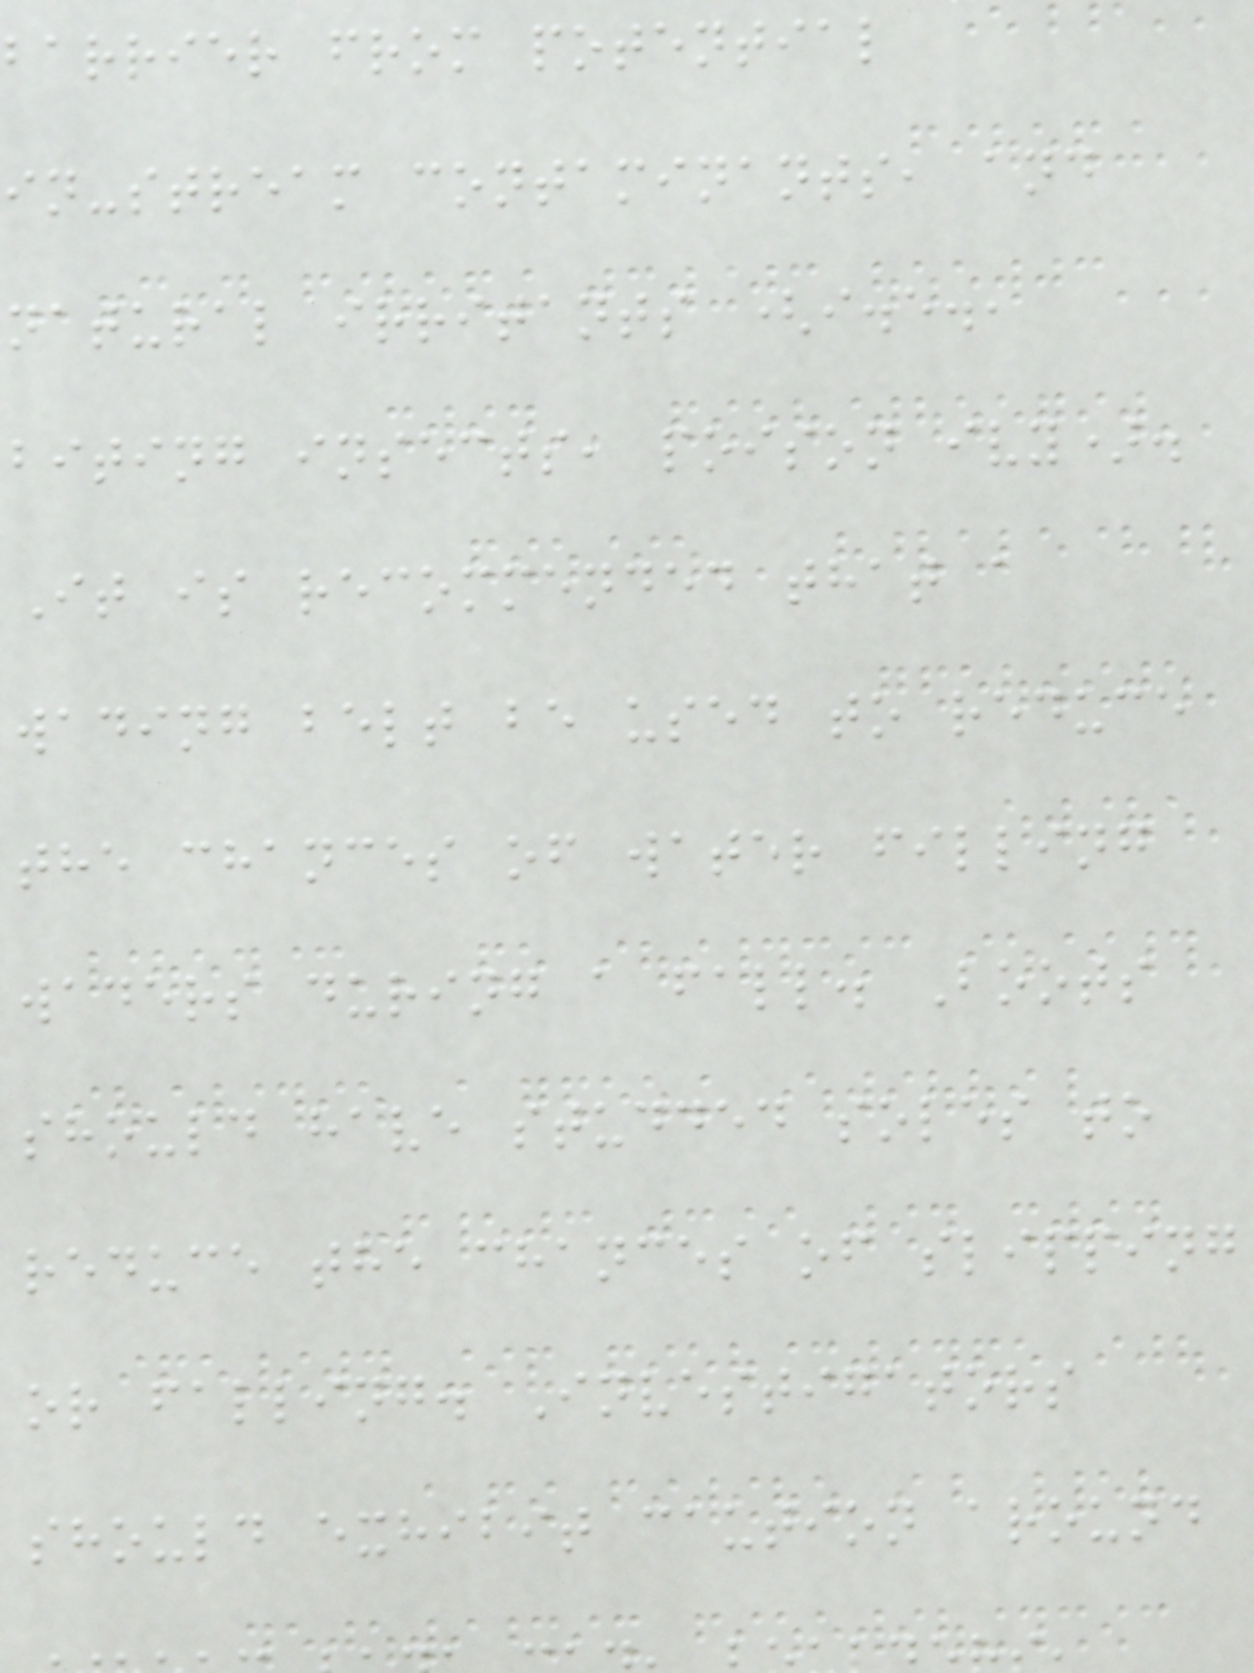barrier from potential
in-stream contaminants, and
natural irritants (i.e.,
biting insects, poison ivy).
It is recommended that a
wading belt be used to reduce
the chances of water filling
waders during a fall. Boots
should have studded soles to
reduce the chances of slipping
or falling. Investigators
should exhibit caution around
